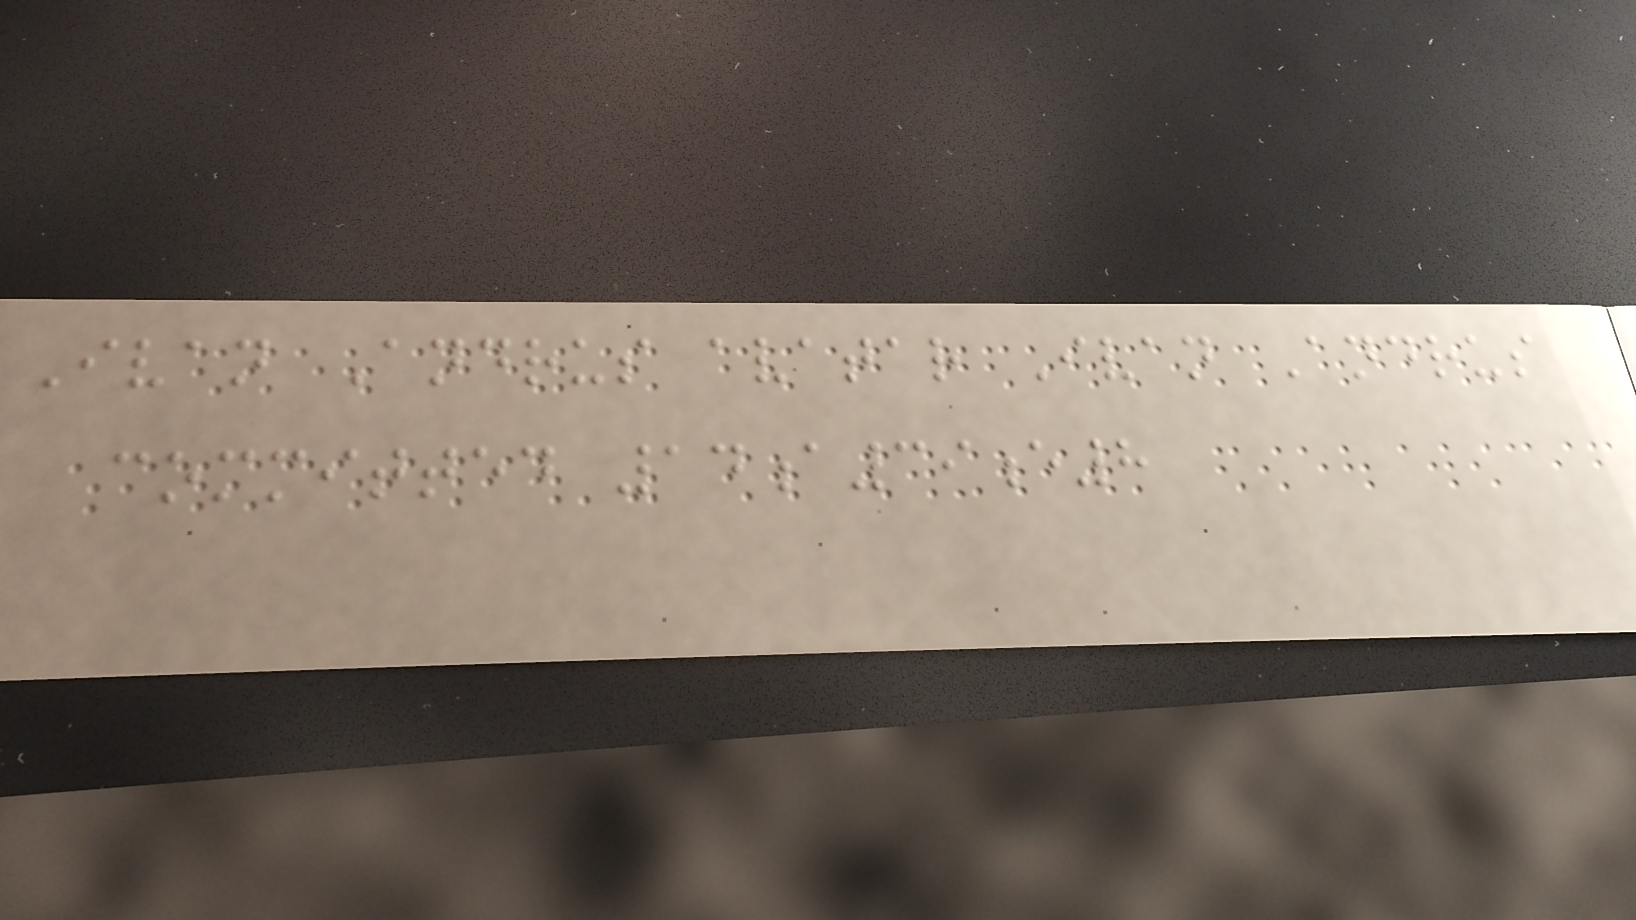Ivan Andrus avatar Ivan Andrus
committed 14a39e8
